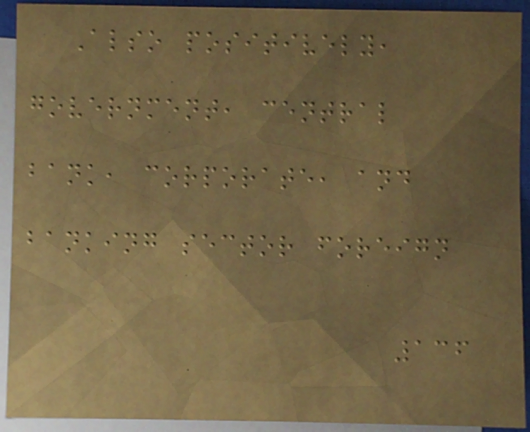Also positively,
government, central
bank, corporate, and
banking sector foreign
136
